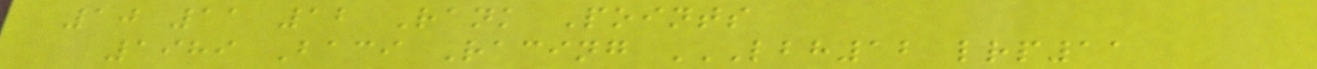10 11 12 Rank Points
1989 Baci Racing LBH12 LRP11
